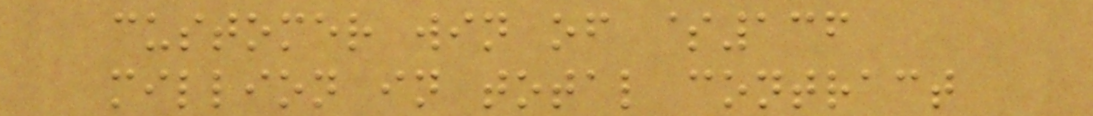customer win of $136
million in total contract
